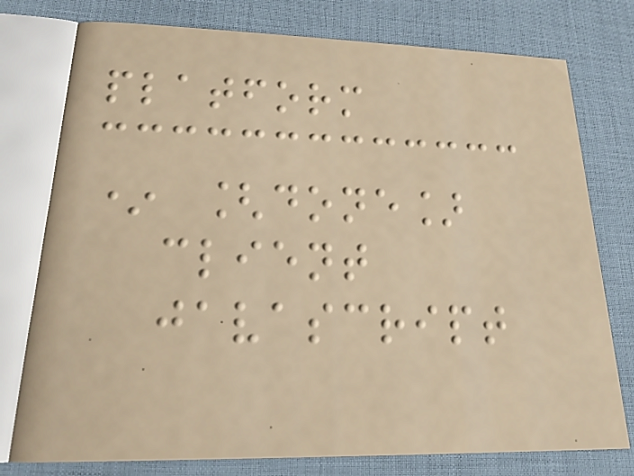platform
* [done]
client
javascript
